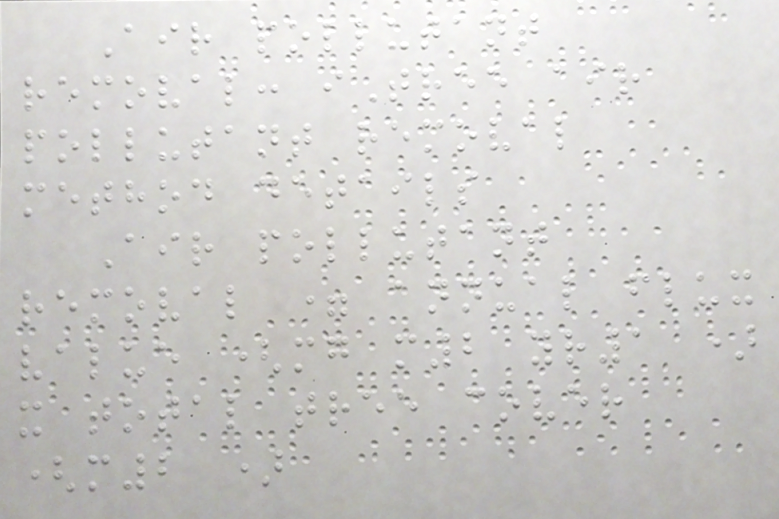Air pollutant
removal: iTree air
pollutant removal
method details
Air pollutant
removal = annual flux
value (mg m2 yr1 )
x total tree cover
(m2 )
